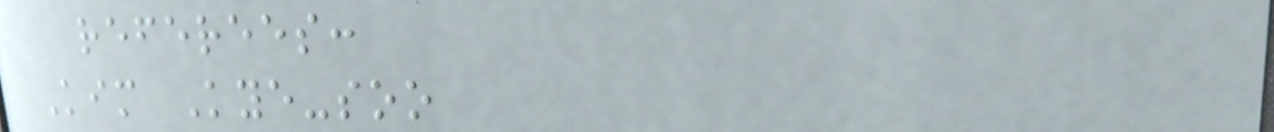referees:
Kim Kye-soo
